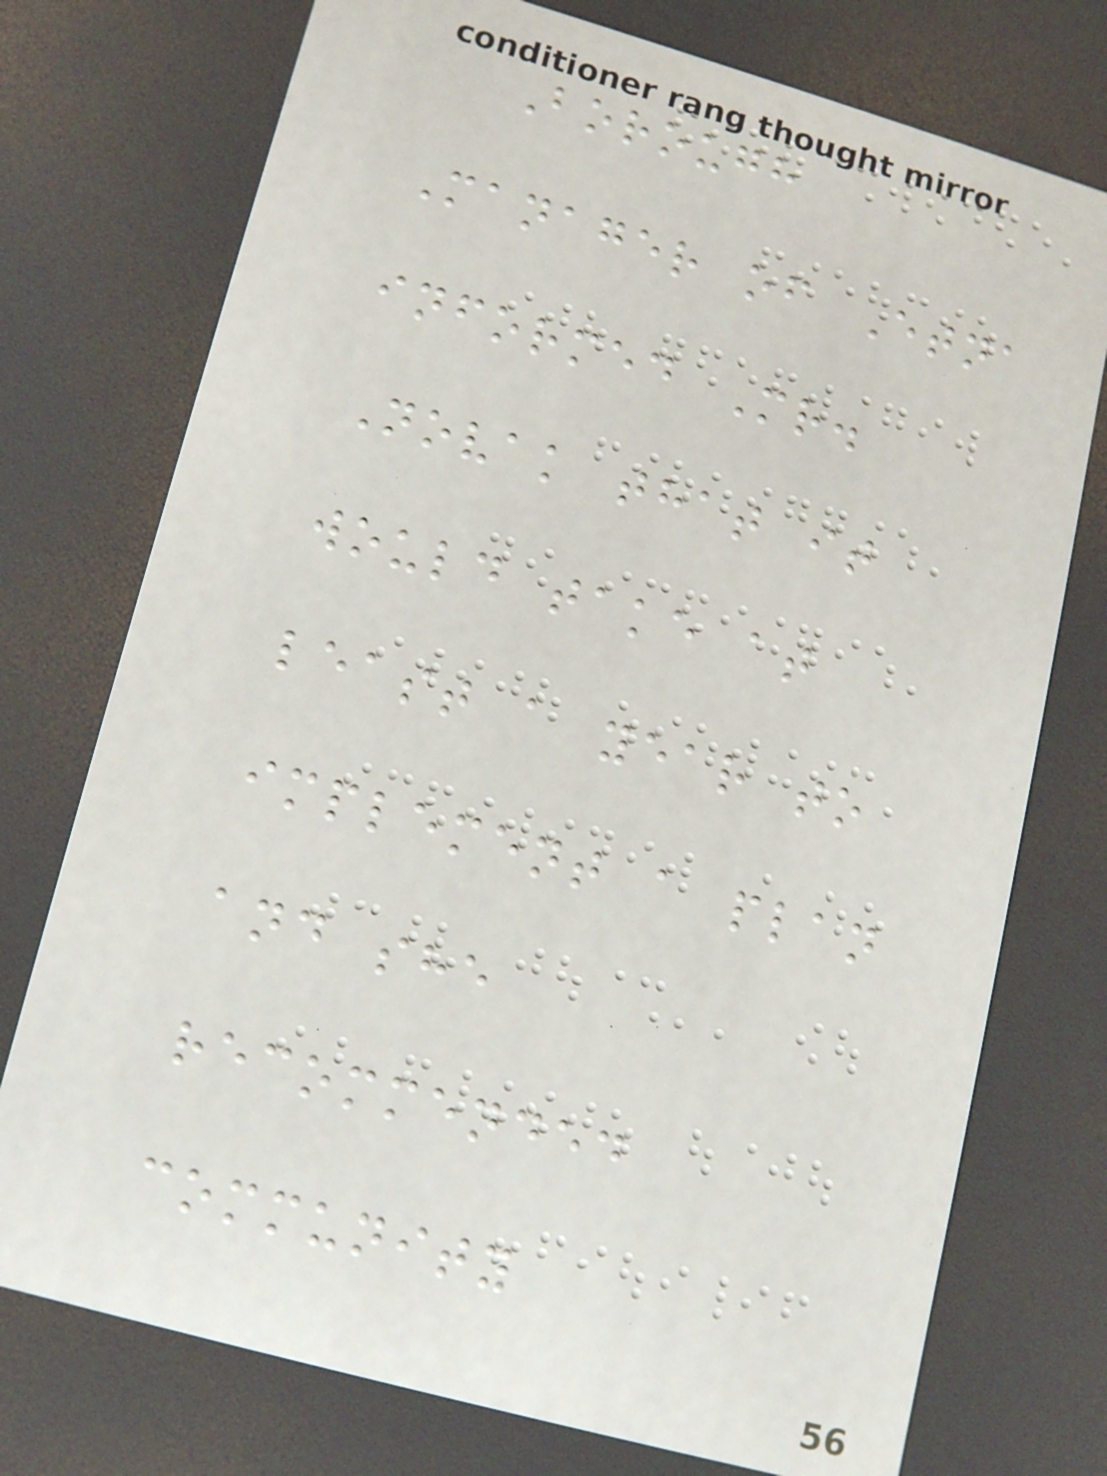Borough
Manager of Etna
informed Mr.
Novak that it
would take at
least a year to
implement a plan
and she
recommended
community
